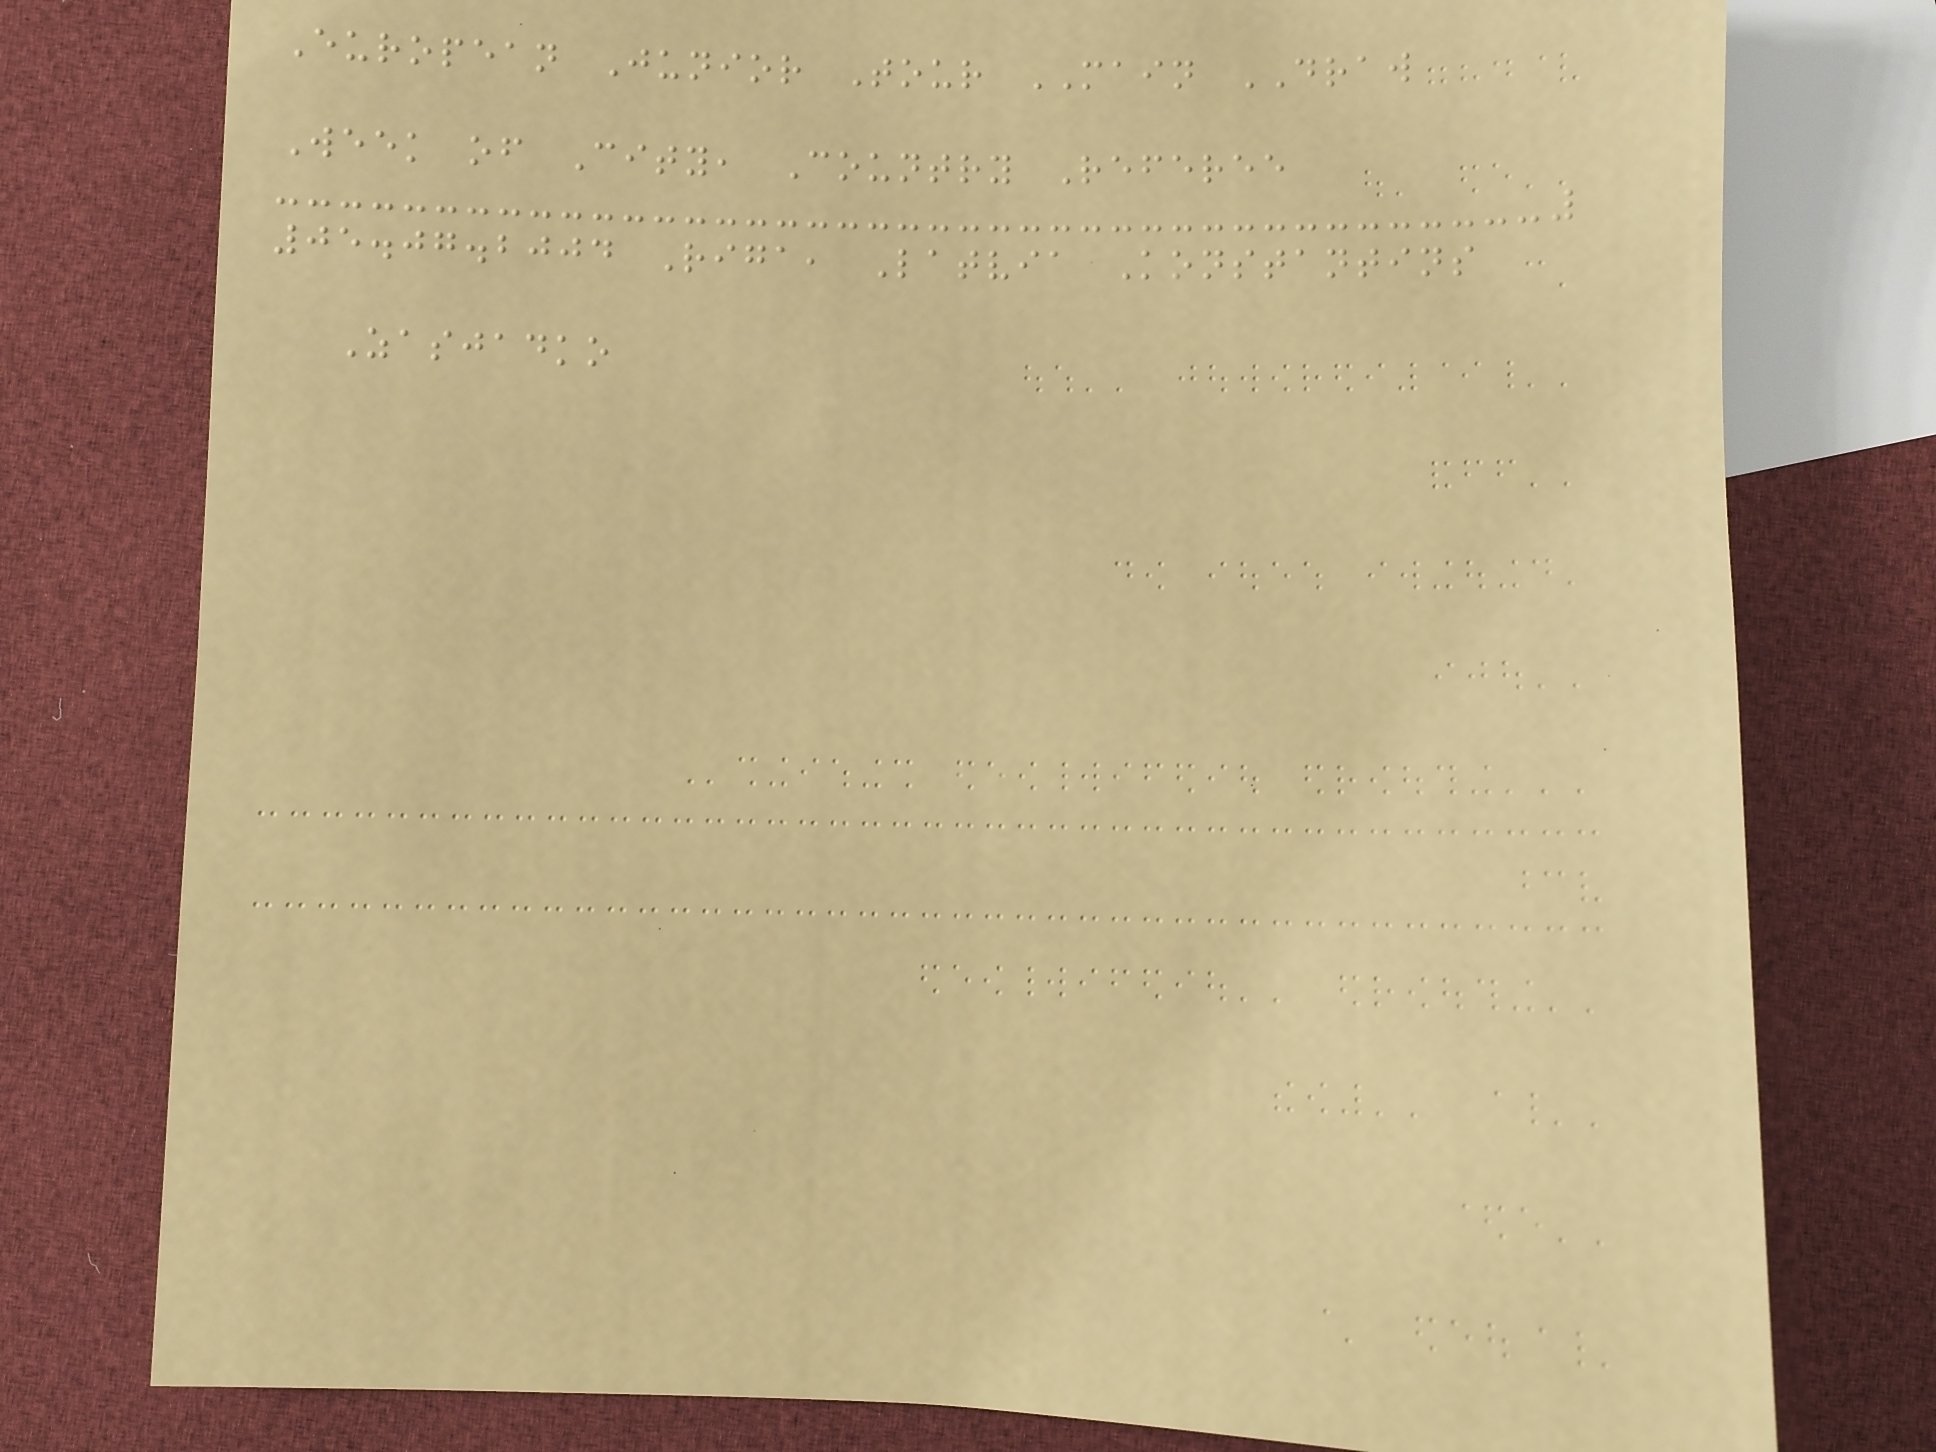European Junior Tour MAIN DRAW
Week of City, Country Referee
05.07.2004 Riga, Latvia Konstantins
Zasjadko
